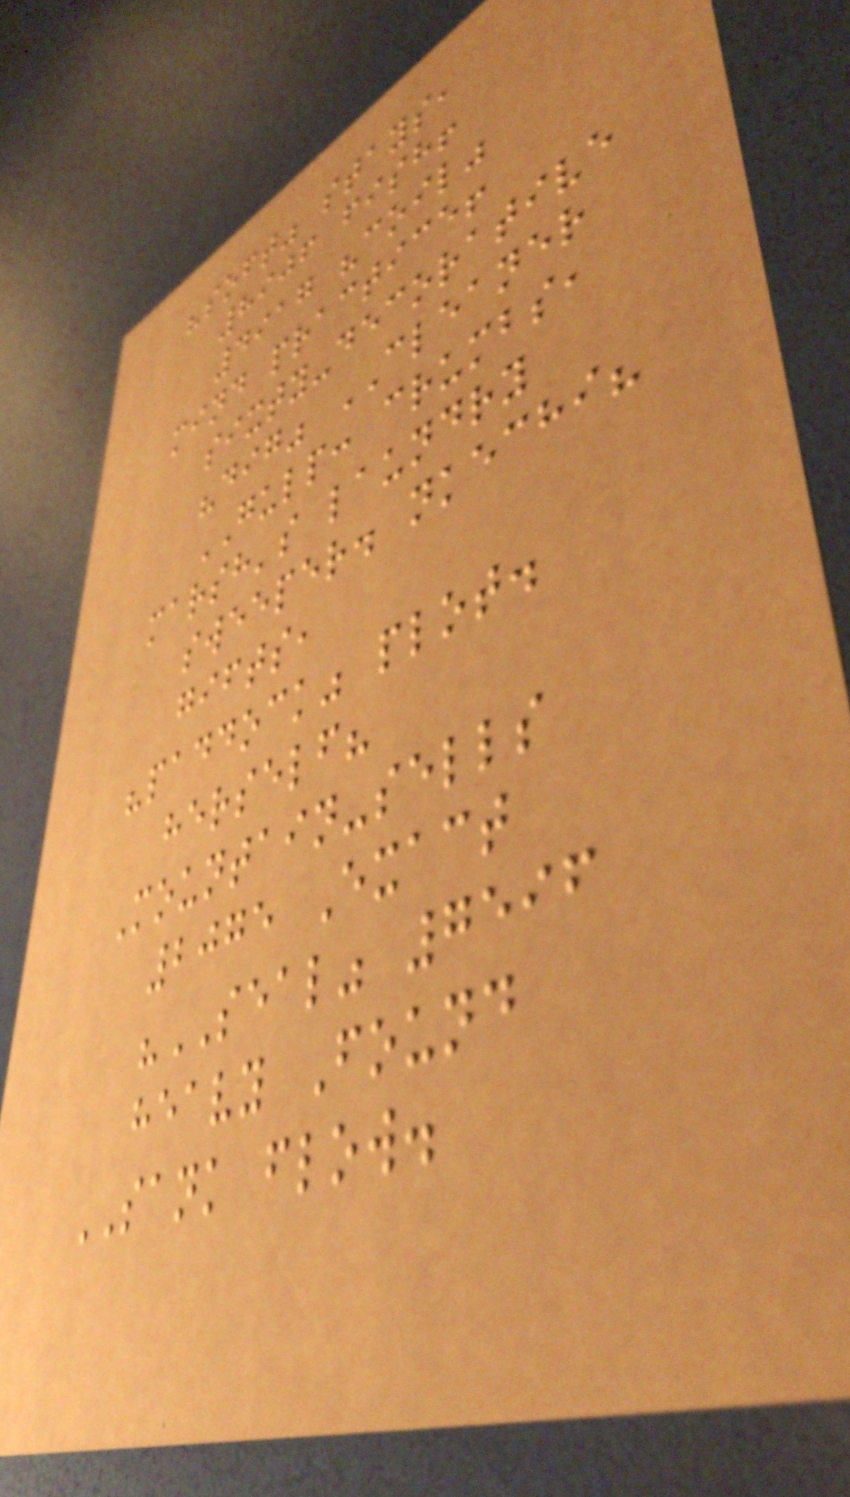"soft" stays,
8906 fish!
4917 "coil"
mind practice!
sixty-decorative
"dig" CLEANER
GULP: crumbs,
marsh's laundry
sweeper. nkechi?
gifts,
"paddock" plot.
herself?
Mountain-sells
2075 Exact
"SEAL" 7596
heavy Found
SANK flow.
